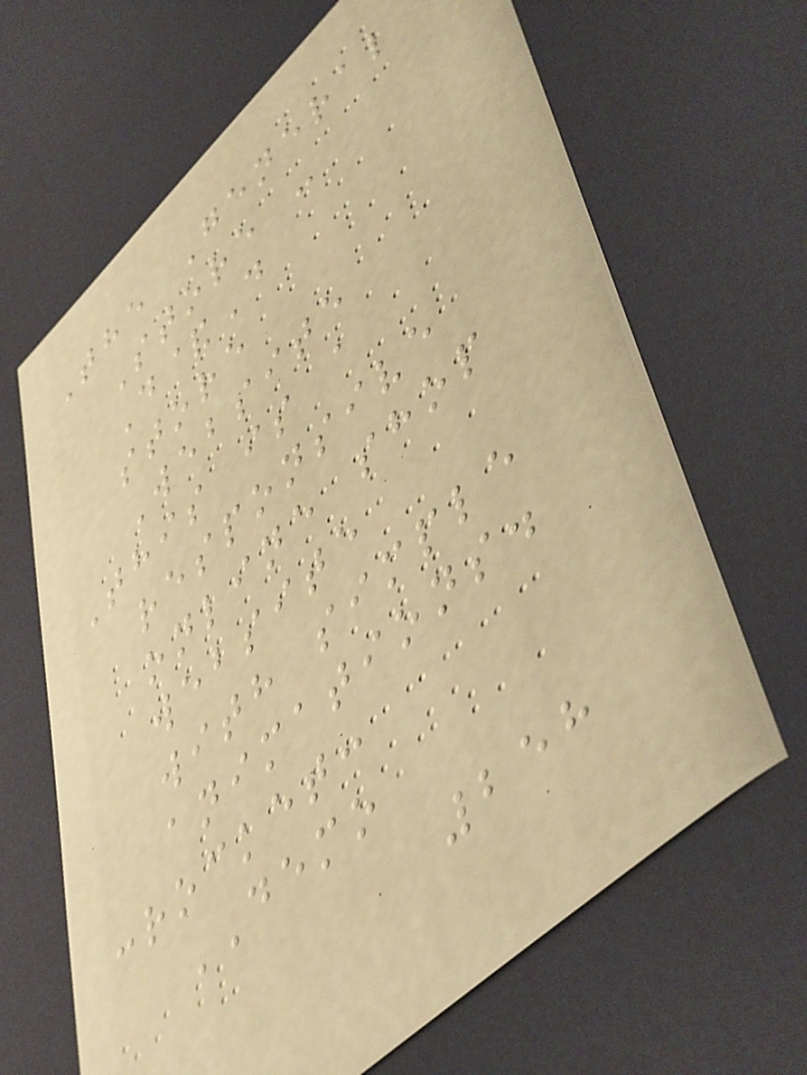The General
Store -
D&D
store
Website
This is a
responsive
online shop
website
with simple
animations.
:rocket:
DEMO
258
